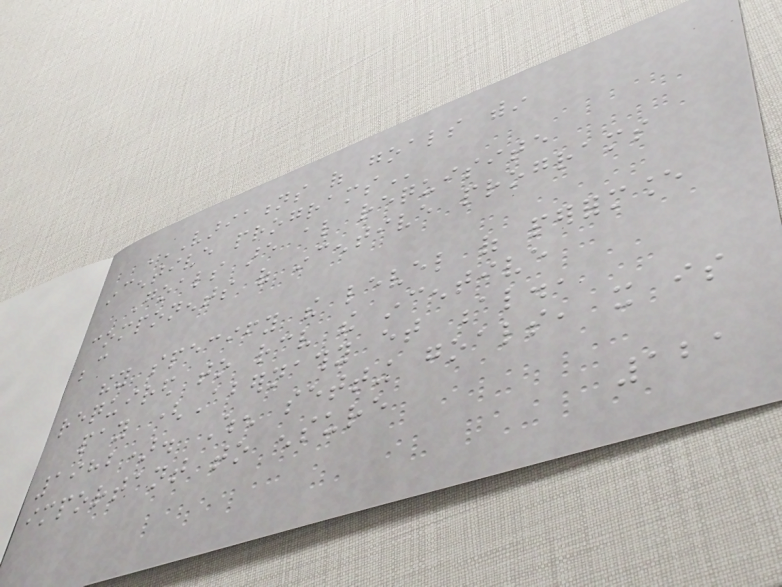VARIATIONS OF GOALS WITHIN
INCENTIVE PROGRAMS
Goals are also requisite
components of incentive programs
because
they specify the level of performance
required to receive the incentive
pay (Abernathy et al.,
1982). When setting goals, it is
important to ensure
121
